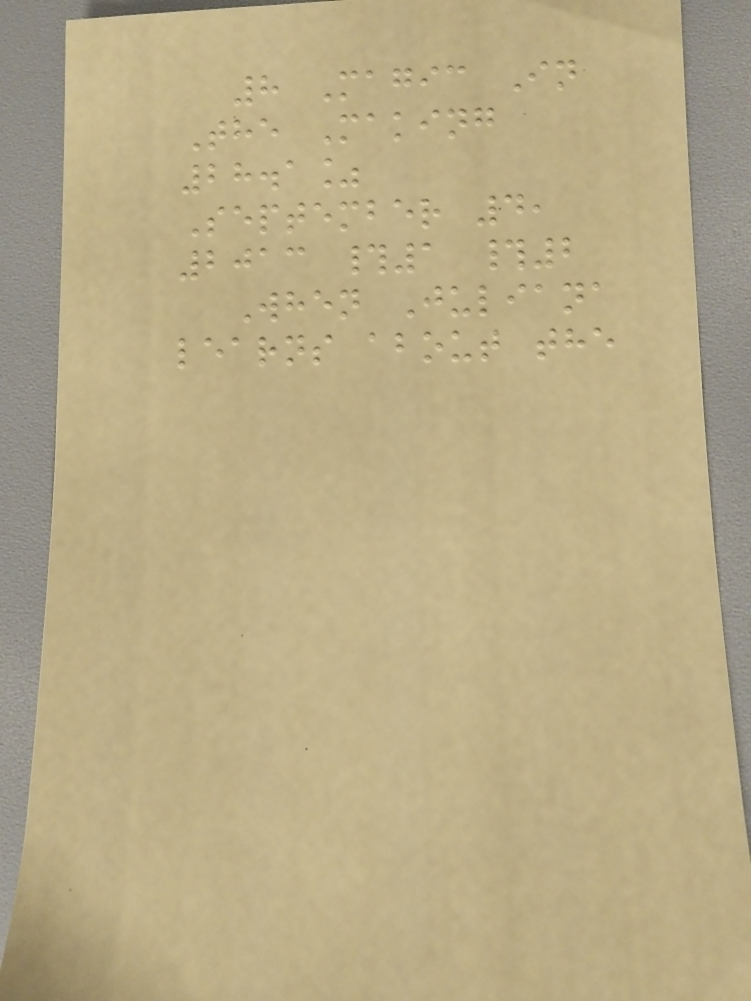8 Magic In
The Making
28.1%
September 4,
2013 #1 #2
When Juliana
learns about the
